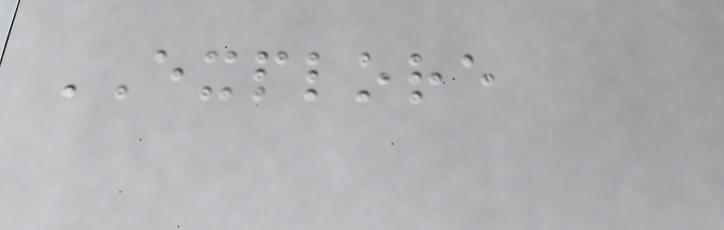EXPLORE
